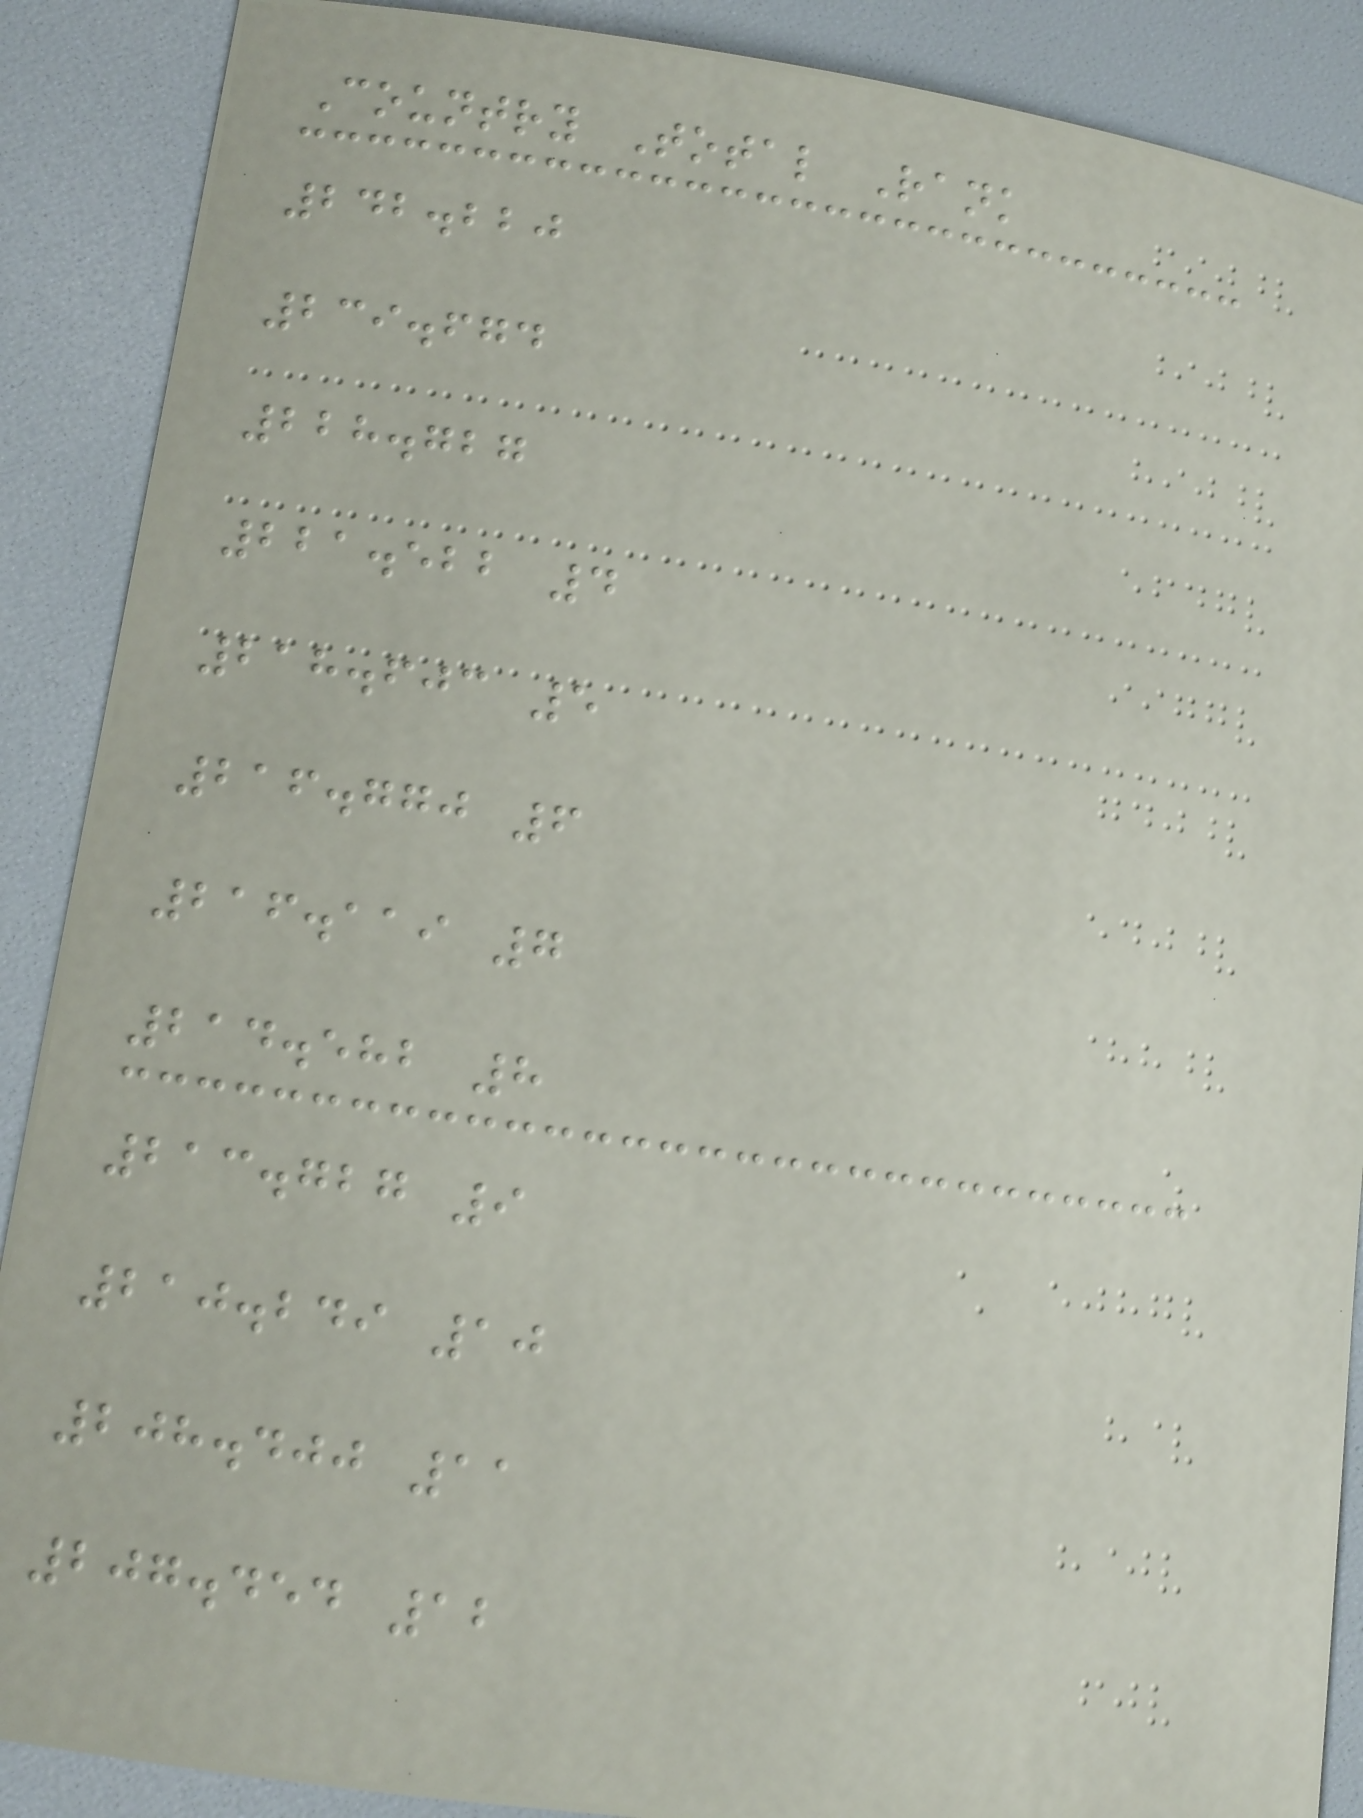Country Total Rank
242.220
239.674
228.727
221.522 4
218.603 5
216.770 6
216.119 7
214.582 8
213.727 9
210.249 10
208.400 11
207.454 12
